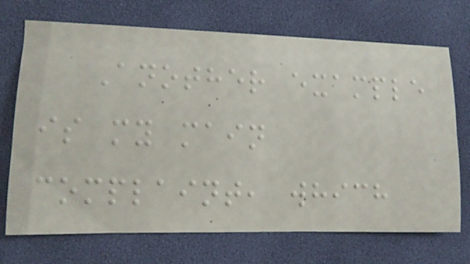Another example
is my main
complaint, which
